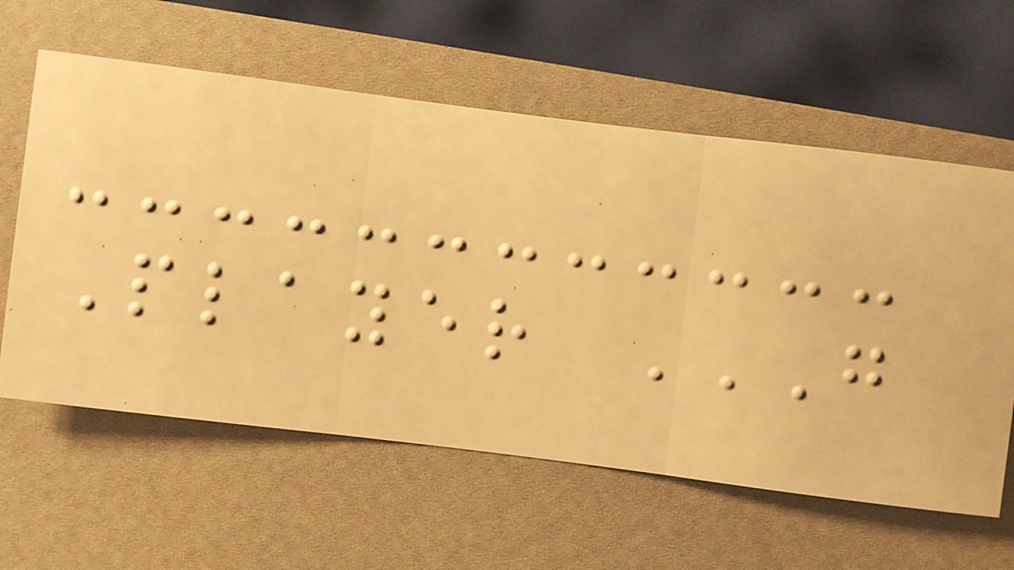Player G
